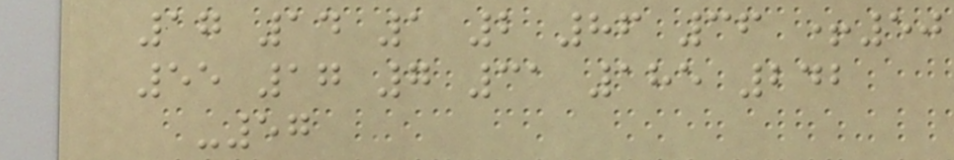17 14 1 2 86 36 +50
55 17 7 31 185 242
-57
